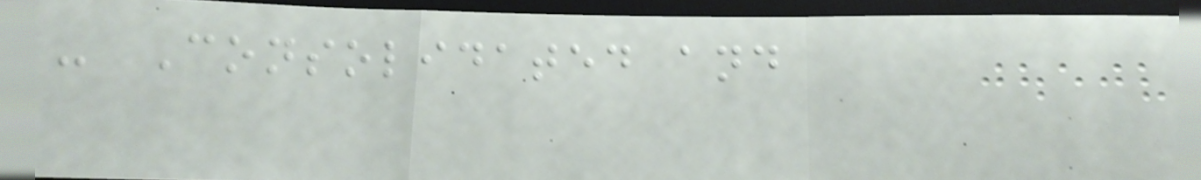- Consolidated and
